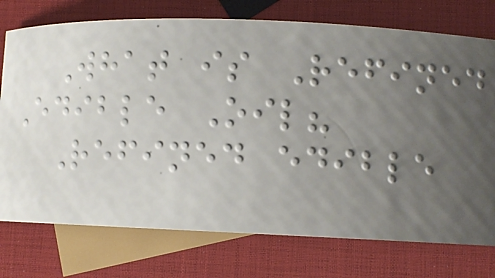What is Refined
Edible Oil?
Refined edible
